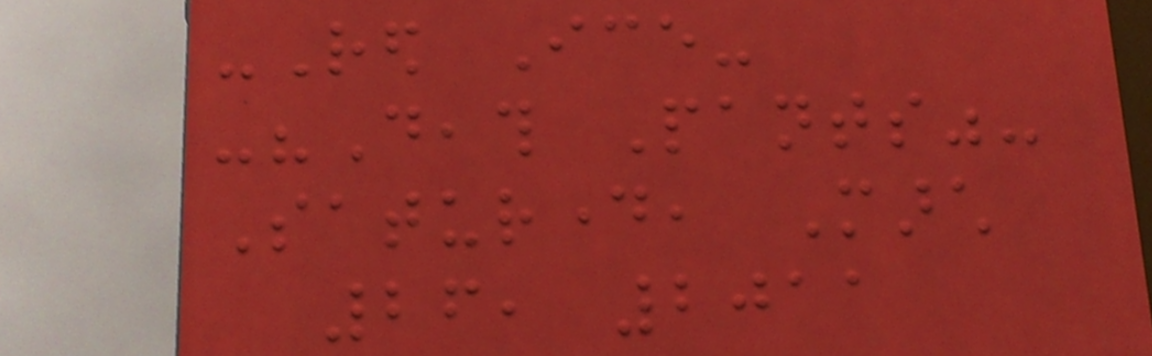-Red Ice-
-"Death Pants"-
Saturday, March
26, 2011
